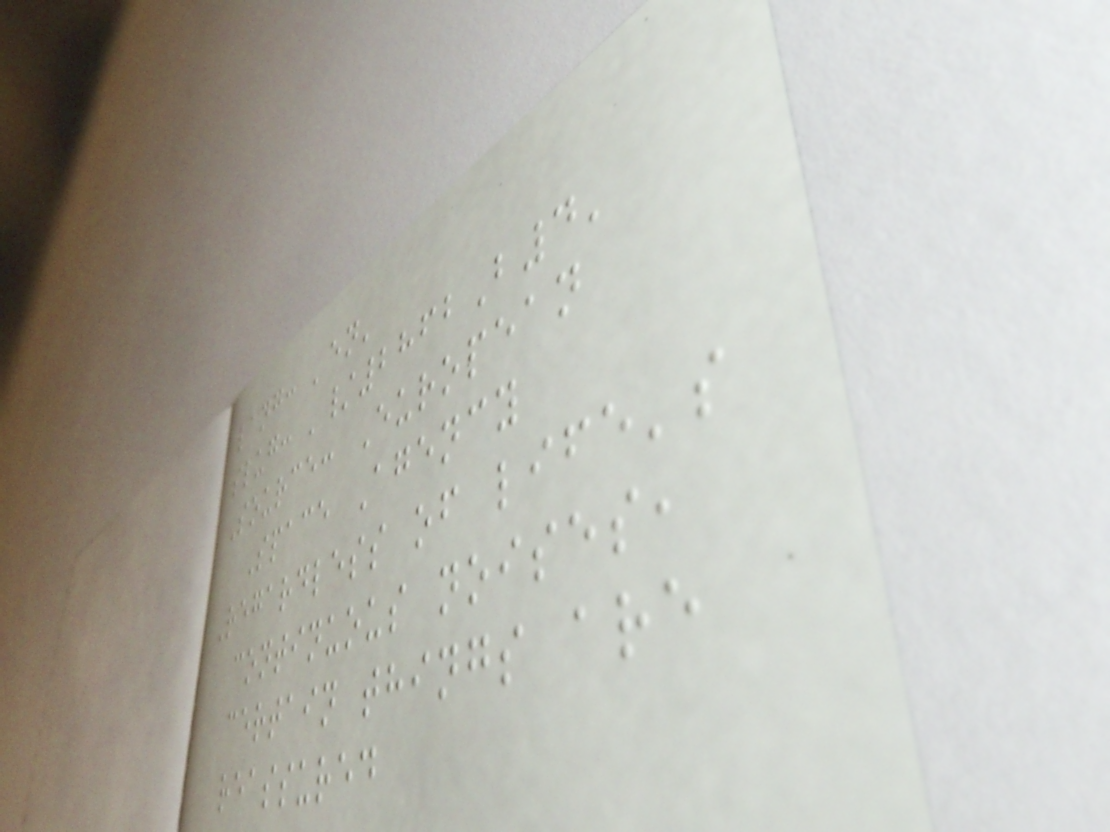lang: 'en'
slug: '/2862B4'
Source: European
Space Agency
Regardless of life's
continuous noises,
certain things are
reassured
